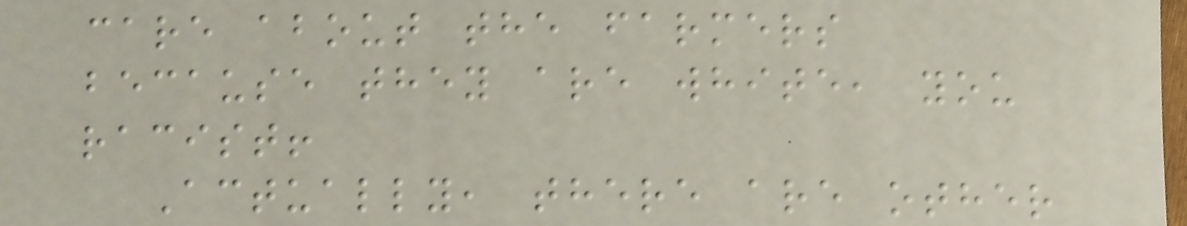care about the farmers
because they are white, you
racist!
Actually, there are other
